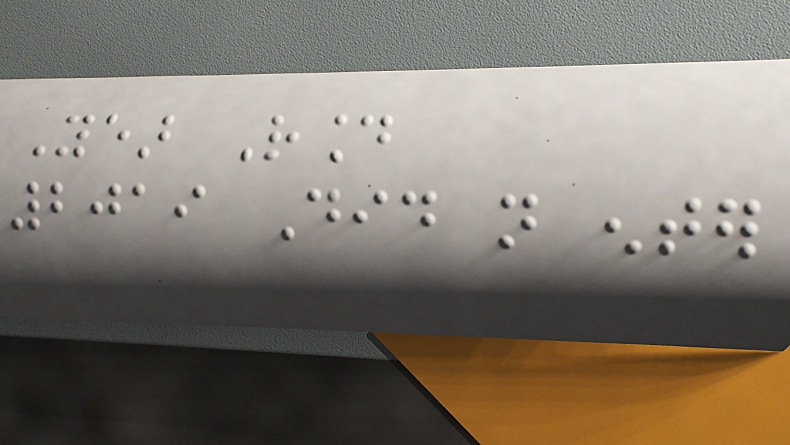Year Round
2019 Did not enter
